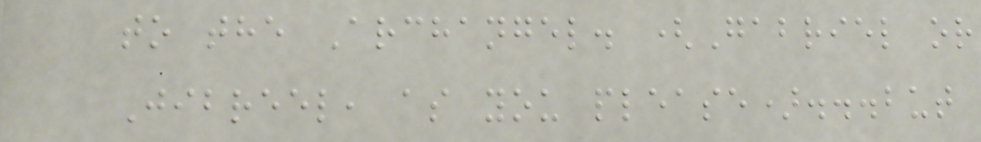to the Archangel. (Gabriel or
Jibreel, as you please)...but
